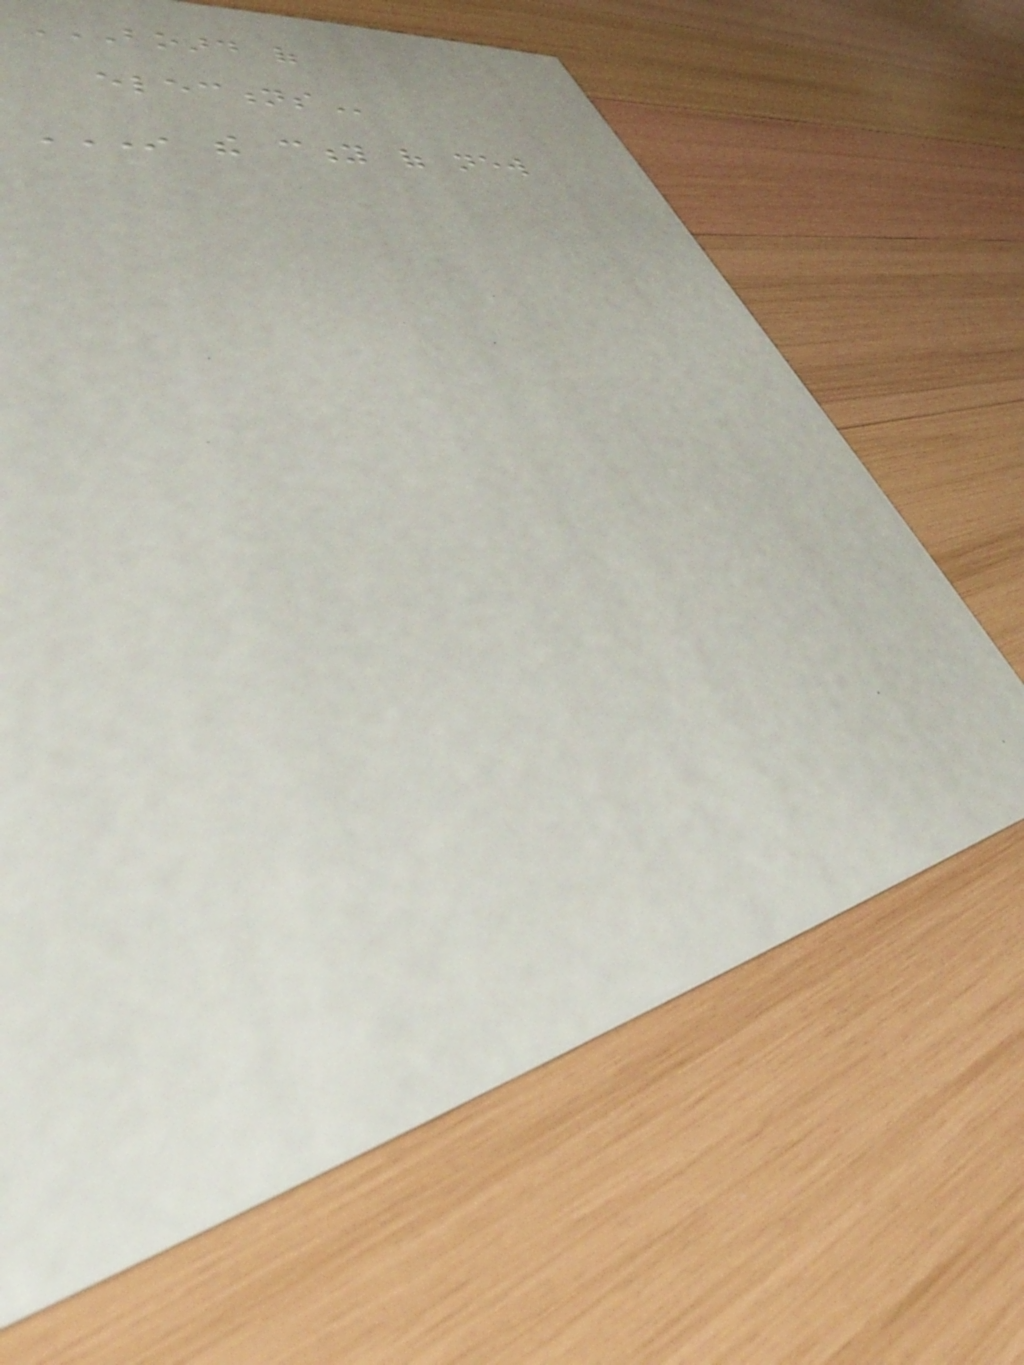BOARD OF
ELECTIONS
IN THE CITY OF NEW
